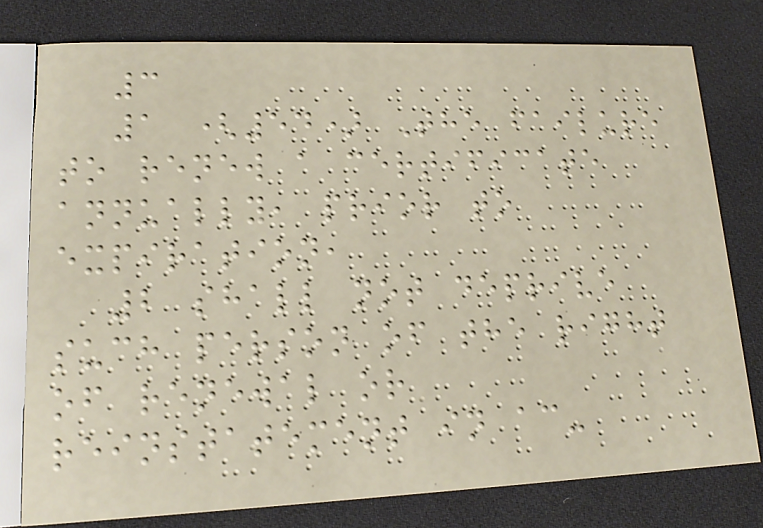3
1 (54) The failure
to renew a certificate
annually, prior to
expiration,
2 shall not deprive
such person of the right
of renewal or
reinstatement in ac-
